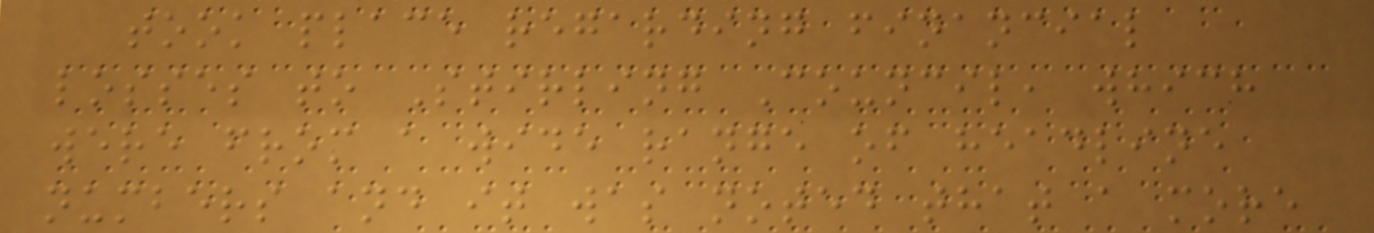took place regarding financial
losses to Stirling Council, which
were from a wide range of headline
numbers and it was noted that a more
